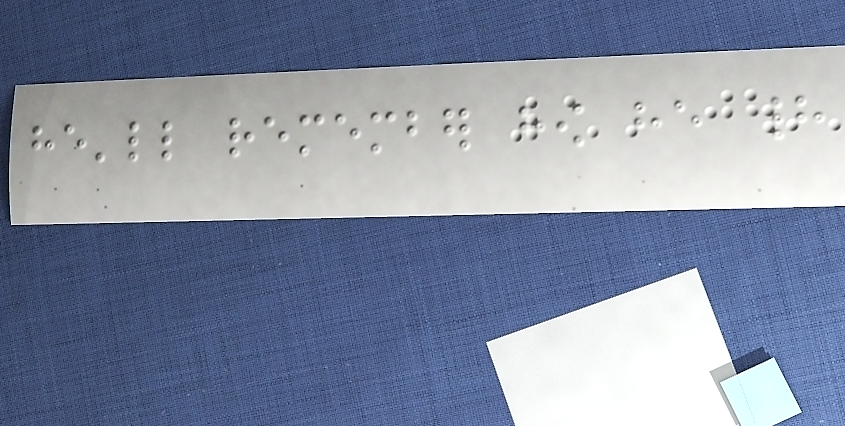he'll remember how he had
